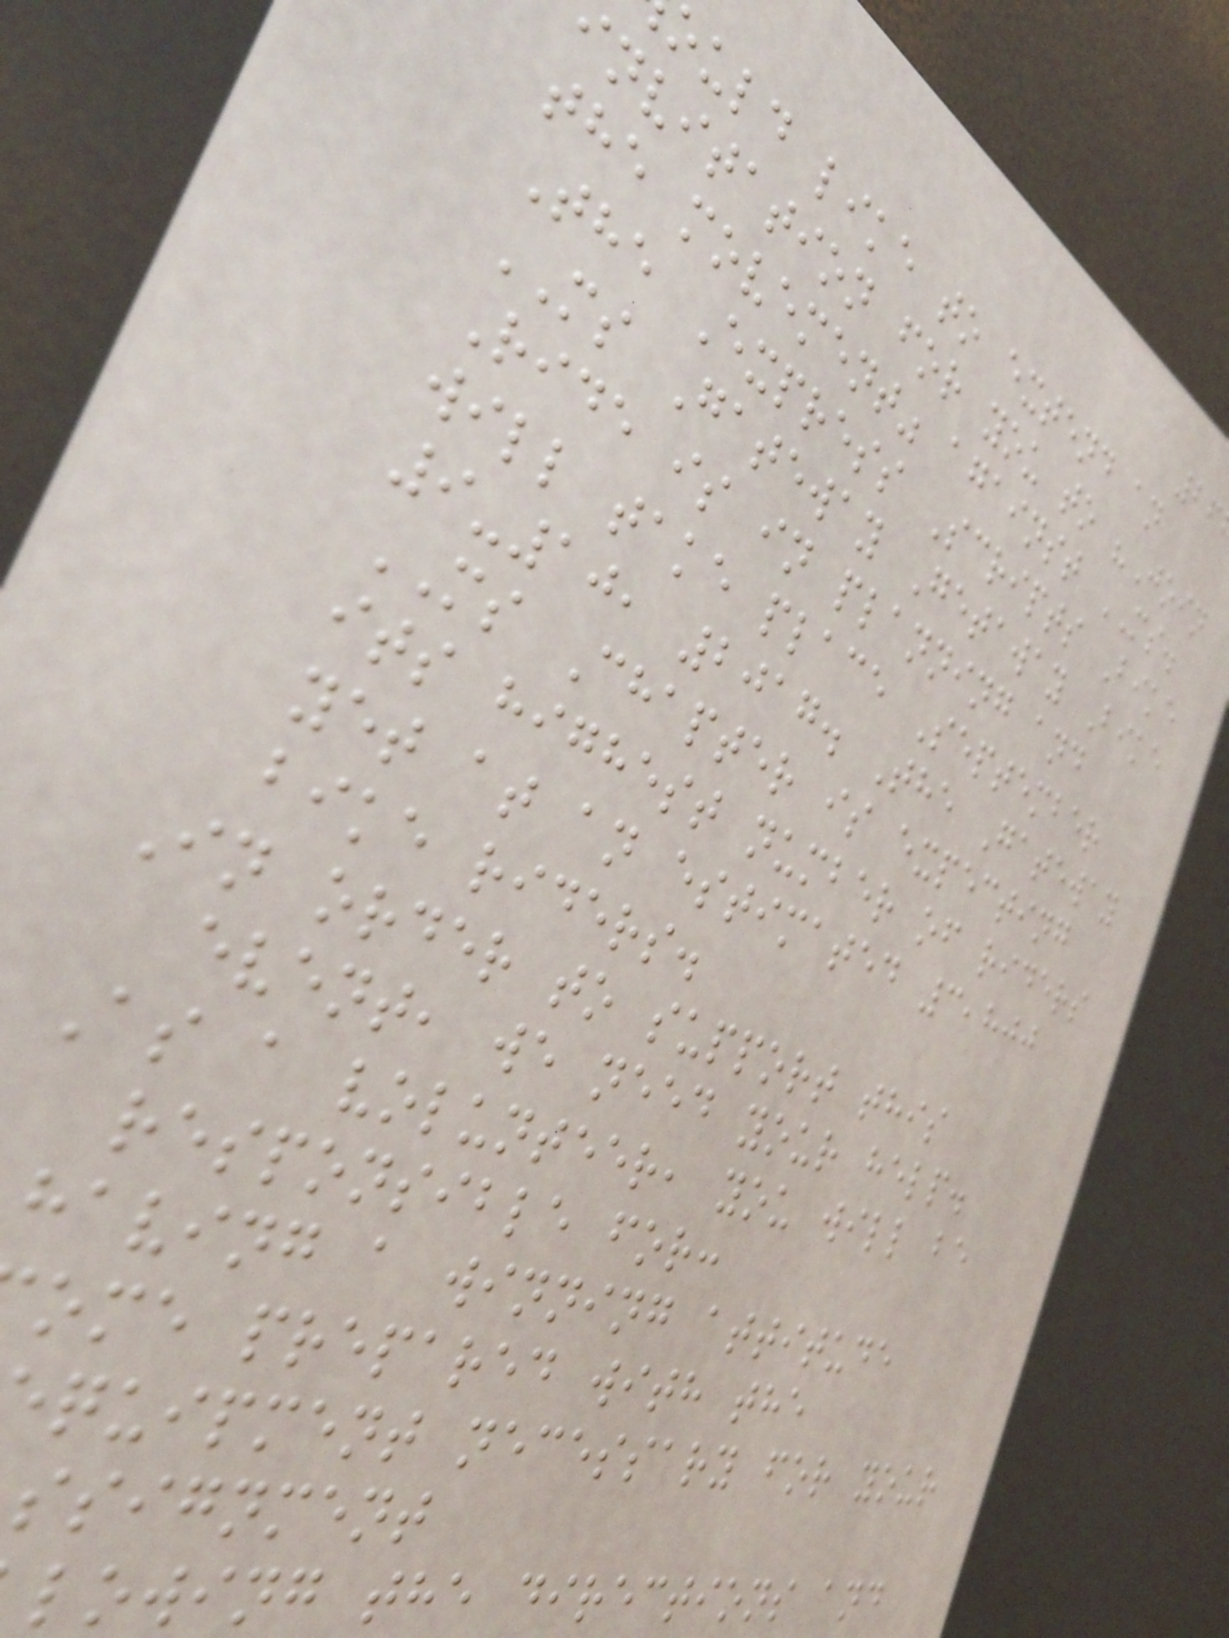ould like to extend an
nvitation for you to "Join
the movement" against MS.
The Express Scripts Bike
MS Gateway Getaway Bike
Ride is in planning and
will take place September
9-10, 2017. The Gateway
MS Chapter is expecting
its highest number of riders
yet at an estimated 3,800
bike riders.
In order to support this
event, we need your help.
As a volunteer, you will be
responsible for:
having a winning attitude
ome prepared with the
quipment necessary for your
ssignment
lowing the directions and
